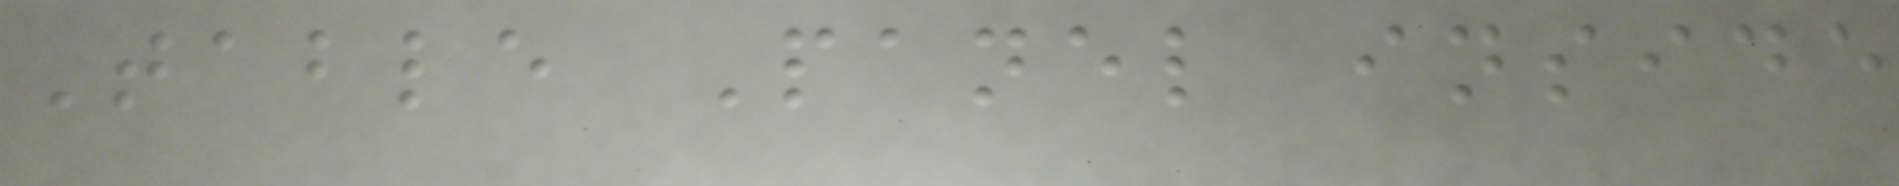Table Panel inside
